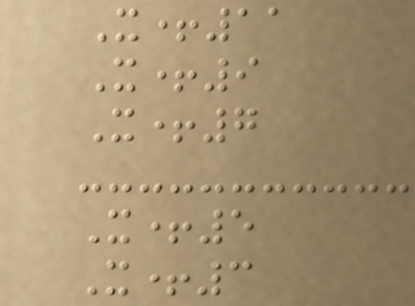X+11
X+9
X+7
X+5
X+3
